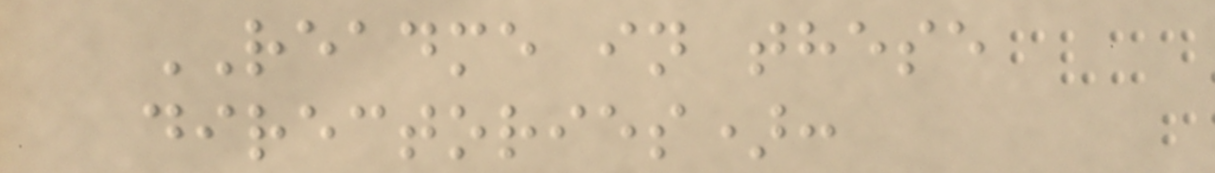README in these
directories):
